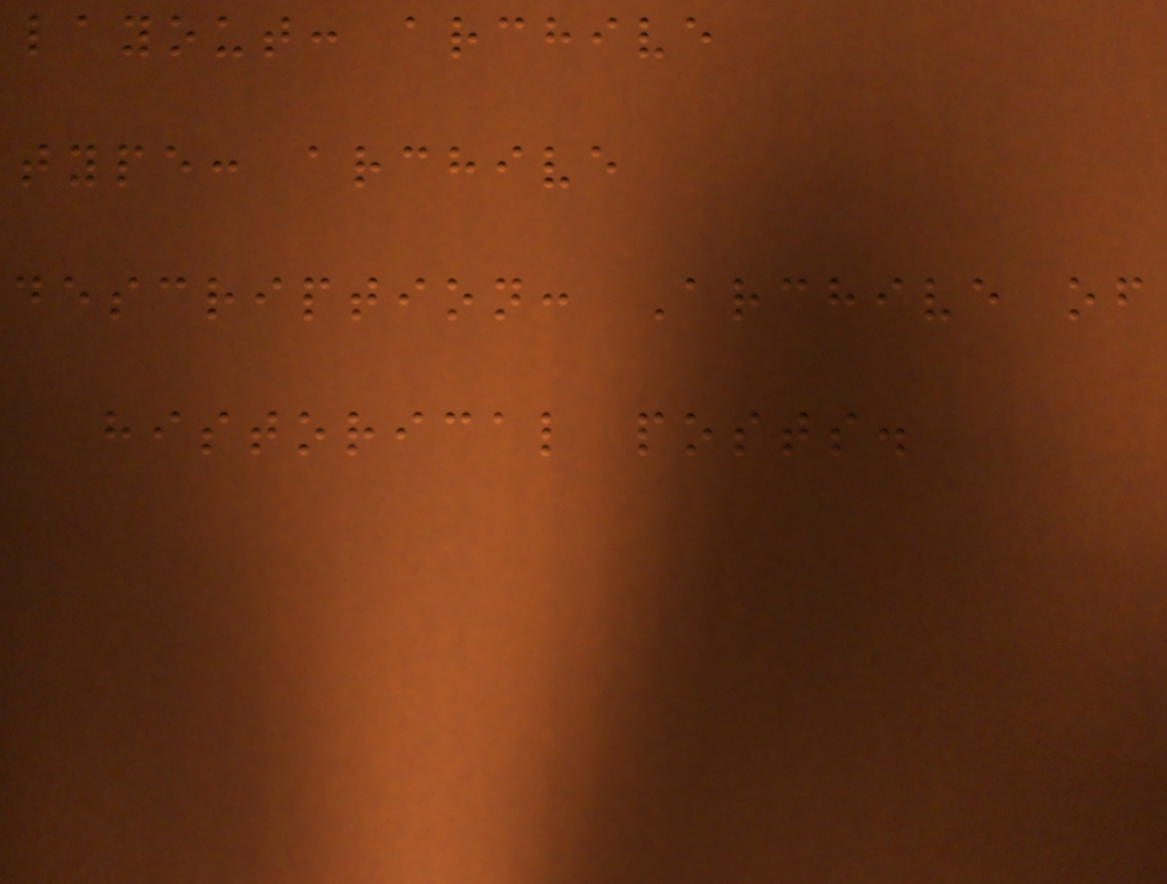layout: archive
type: archive
description: Archive of
historical posts.
